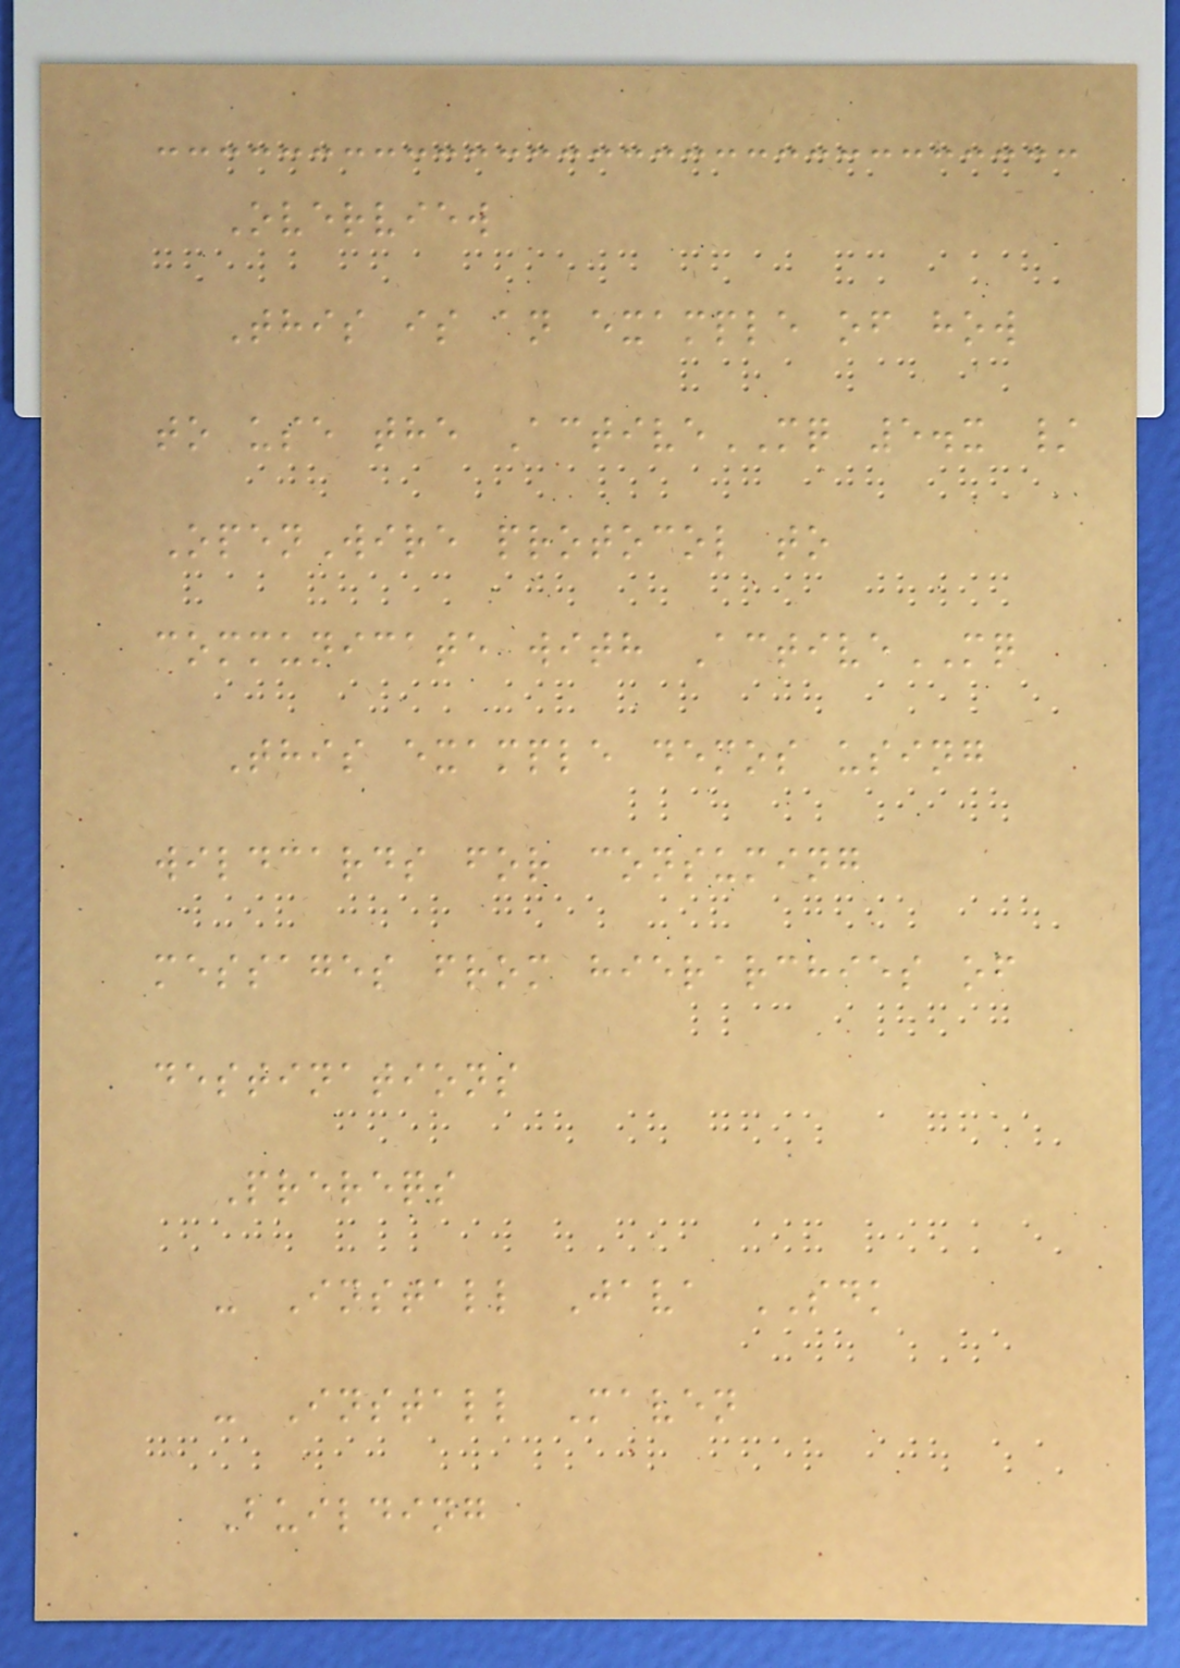Overview
This is an example of how
to use the ActiveMQ 5.x /
OpenWire protocol to
communicate with ActiveMQ
This example demos using
wildcards for consuming
messages from hierarchies of
destinations
Prereqs
- Install Java SDK
- Install Maven
Building
